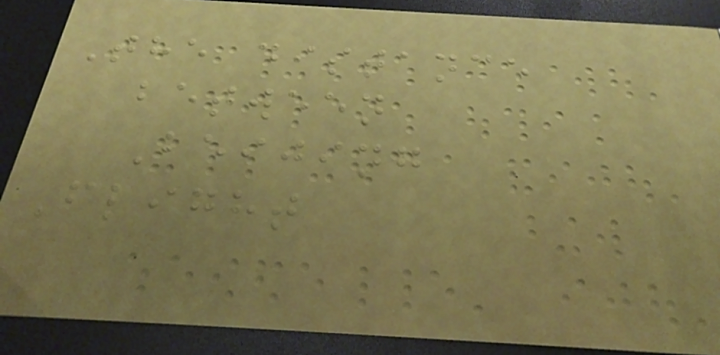The distance
between
Beijing
Flight
